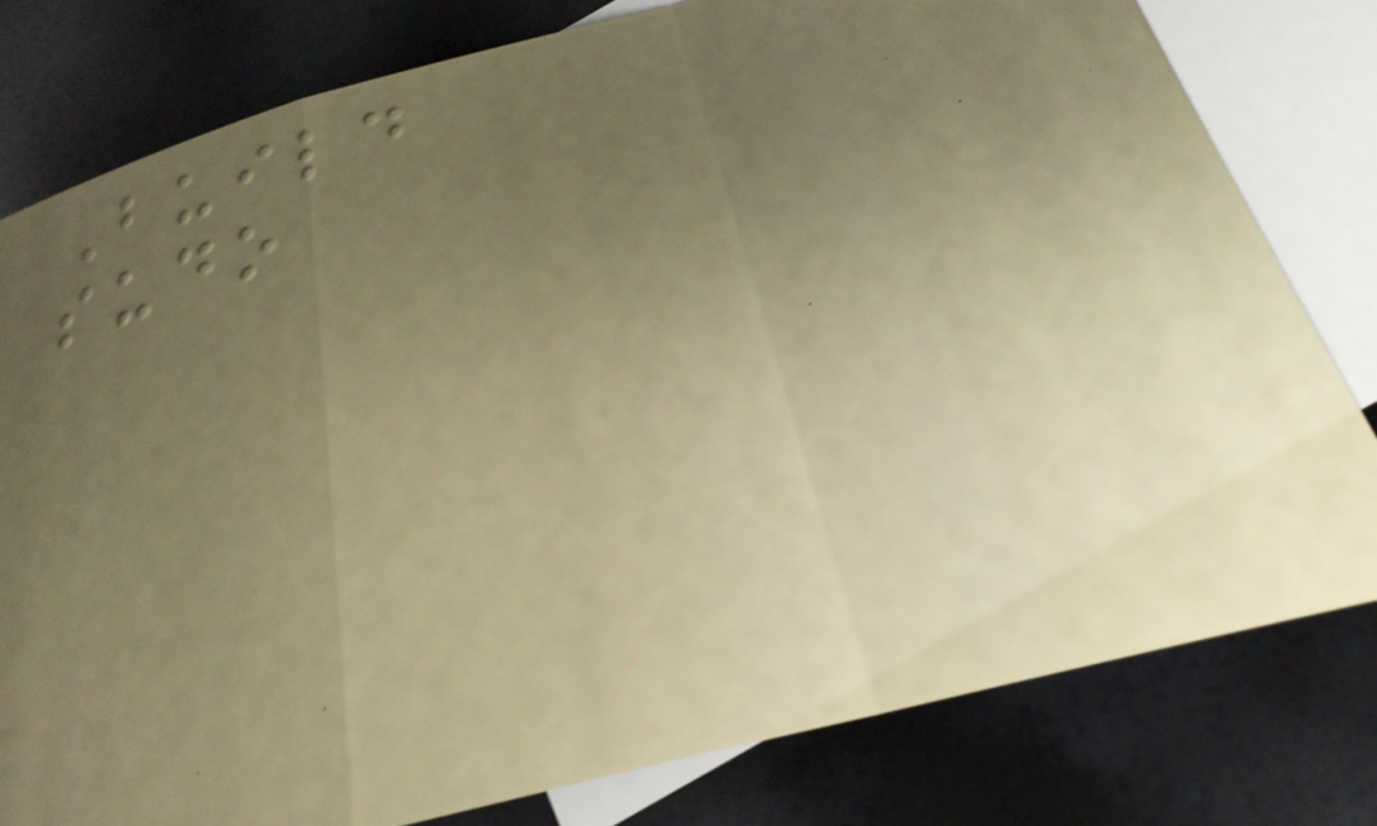Build
sudo
